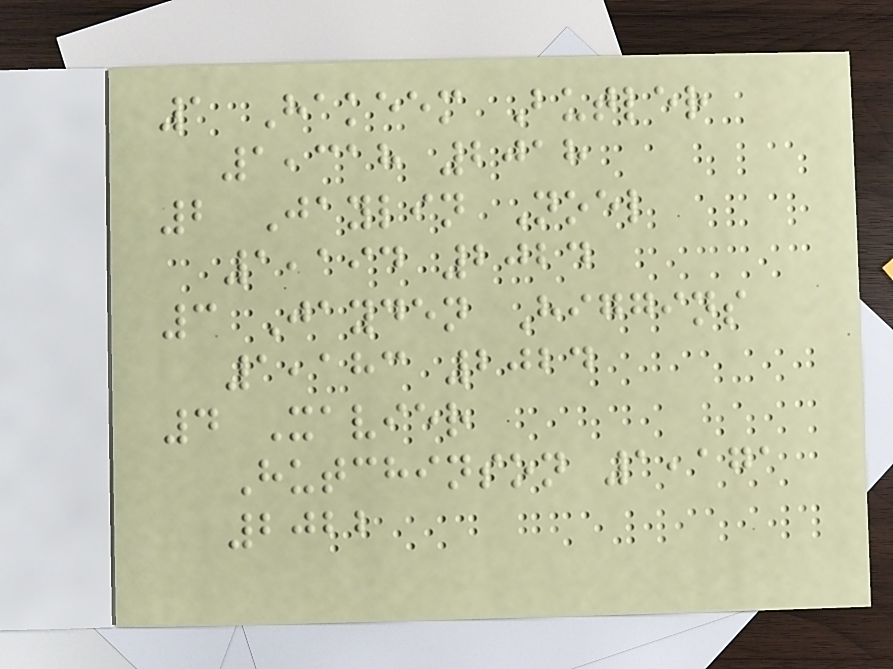1 Hakeem Butler
1,318 2018
2 Jaylin Noel
1,194 2024
3 Jayden Higgins
1,183 2024
4 Xavier
Hutchinson 1,171
2022
